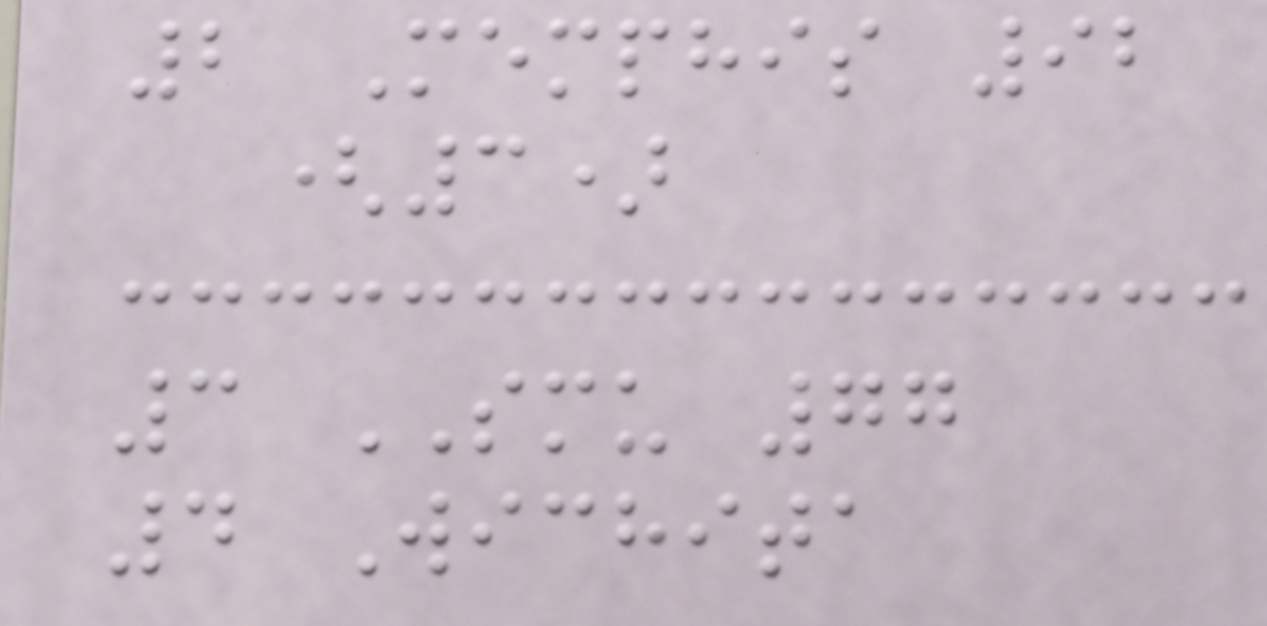2 Memphis 92
(3)
3 SMU 77
4 Wichita
